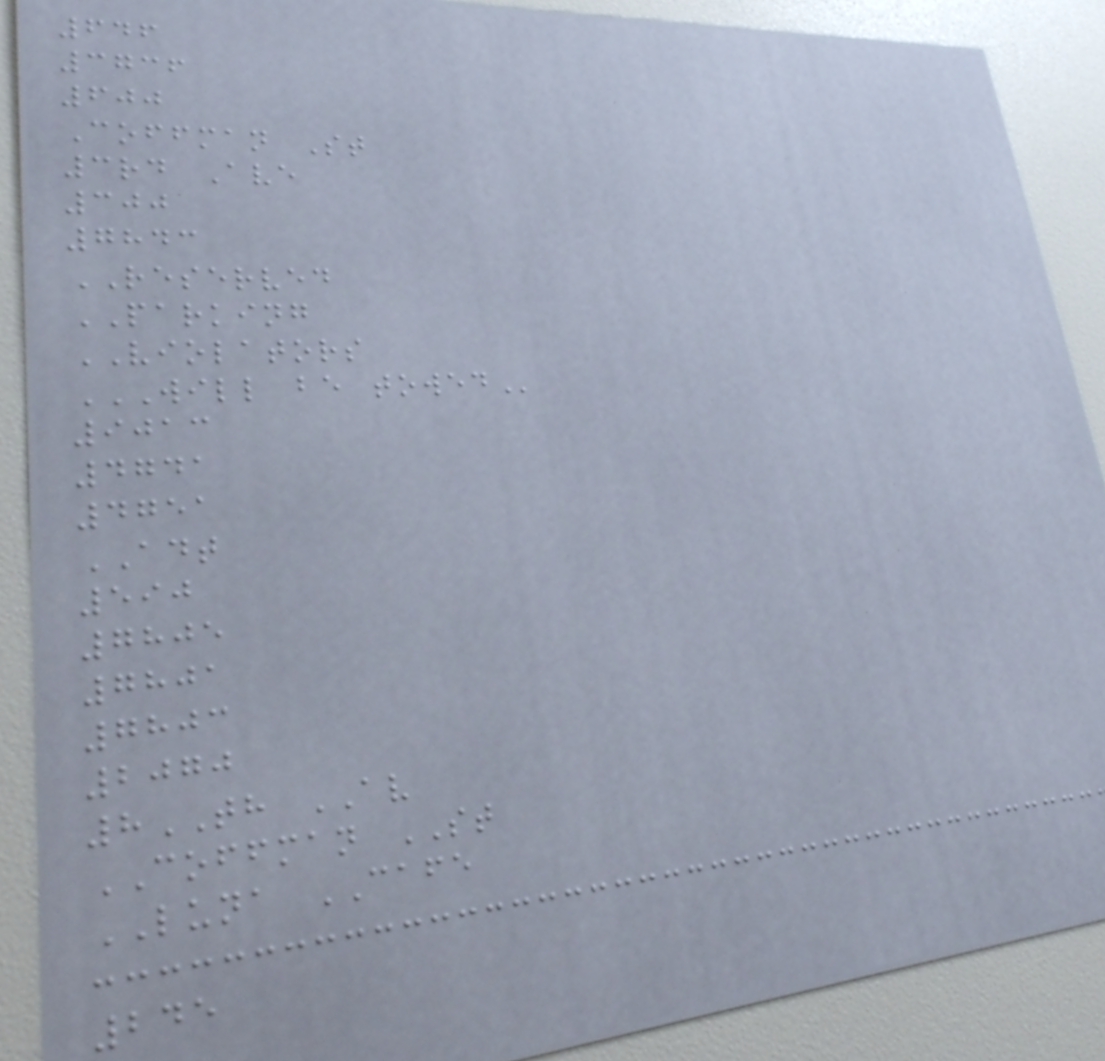646
3736
600
Coffman St
3rd Ave
300
7843
RESERVED
PARKING
VIOLATORS
WILL BE TOWED
9013
4741
4751
ADT
590
7805
7801
7803
2070
8TH AV
COFFMAN ST
LUNA CAFE
245
